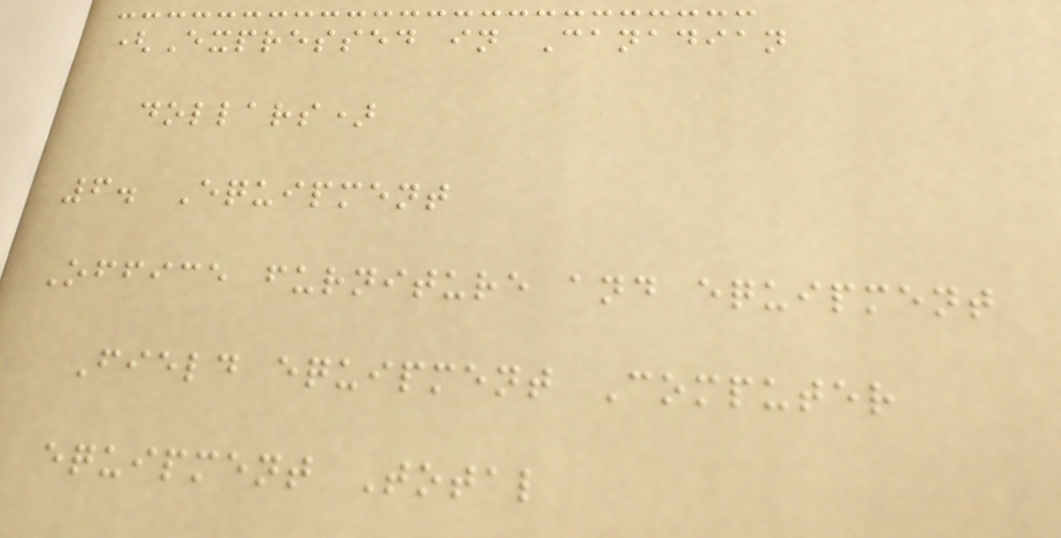(Expressed in Canadian
dollars)
6. Equipment
Office furniture and equipment
Field equipment Computer
equipment Total
